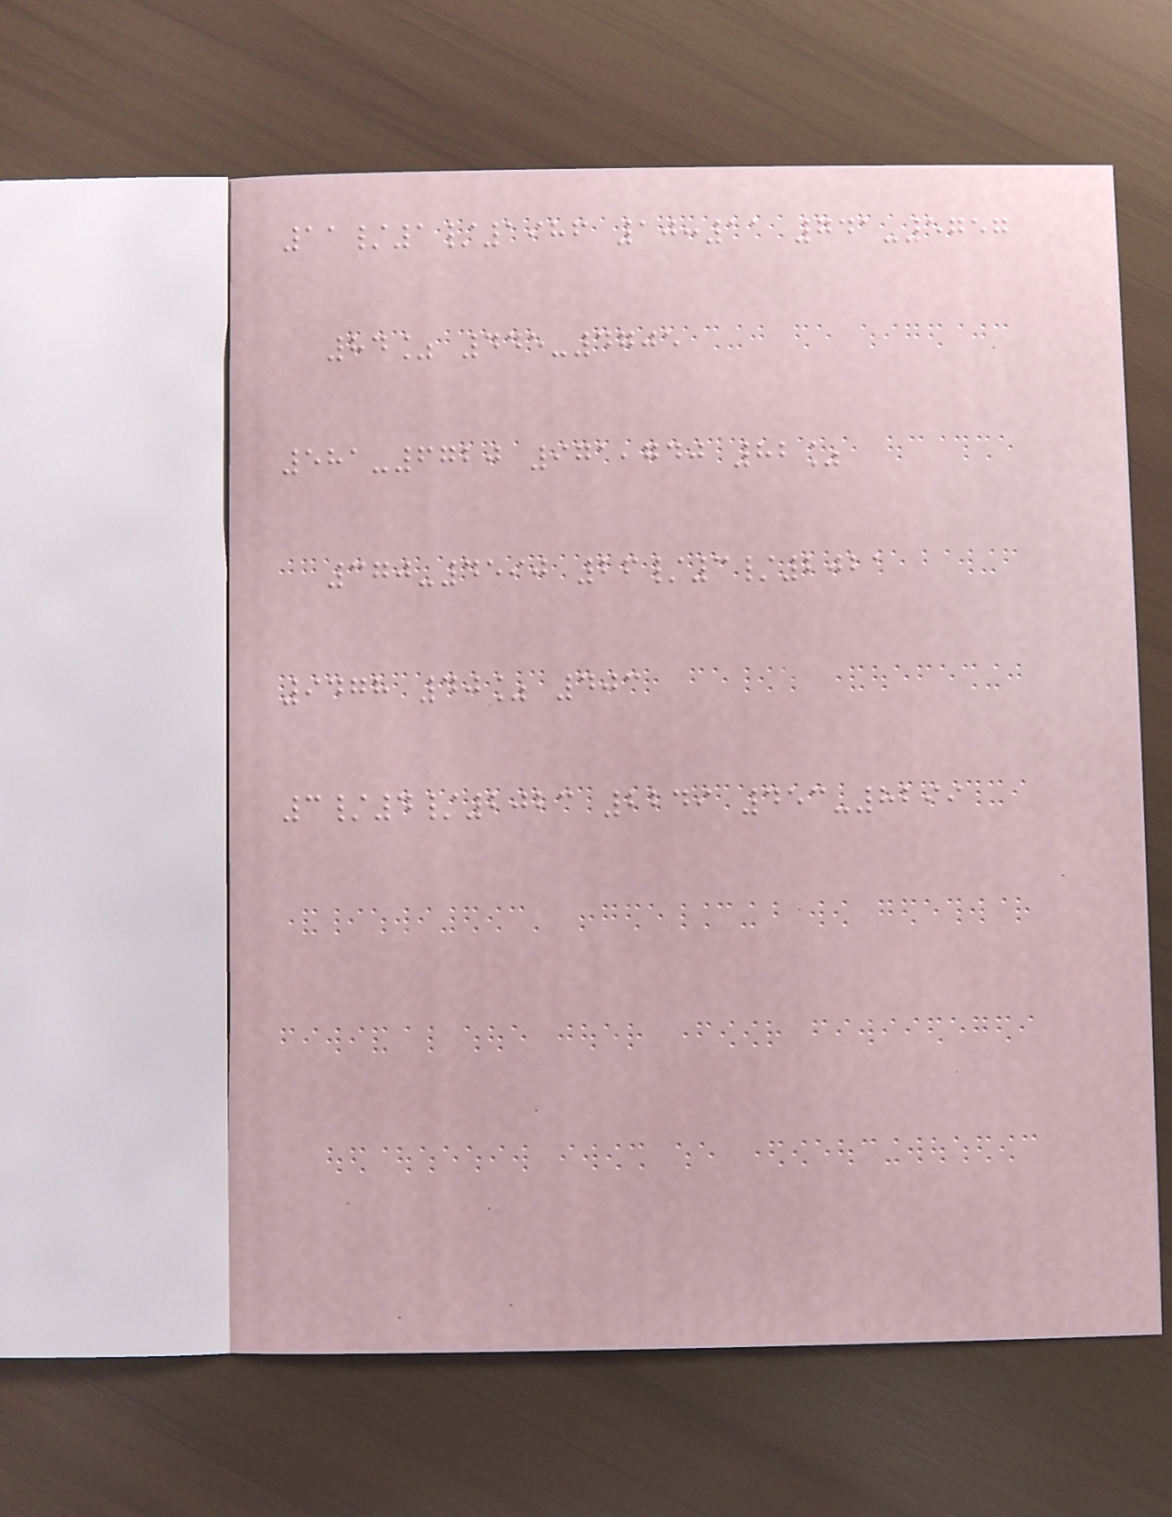11/1/1986 10:11 741-5757
84% 445-4705
581-6720 971,740 82%
370-4590 26/3/2021
9478 40% 403
3/4/2023 2249 453-8299
